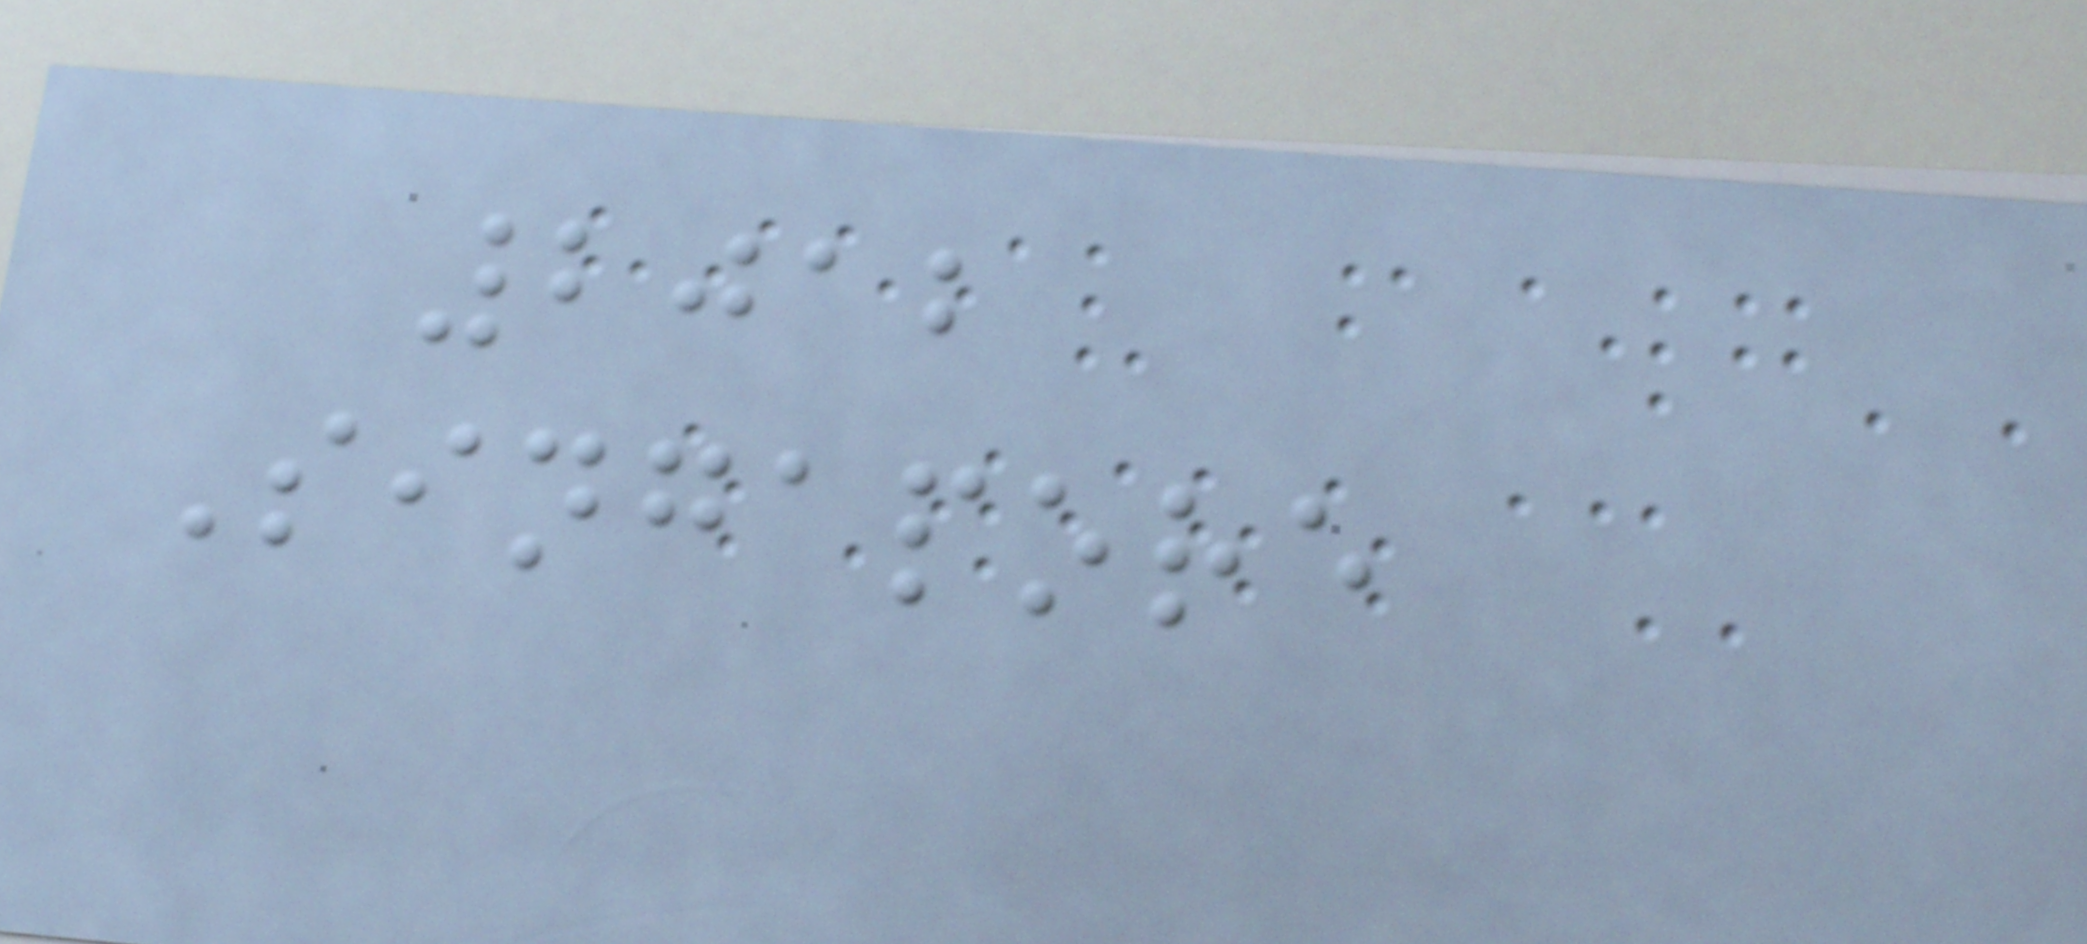2012
Singapore
